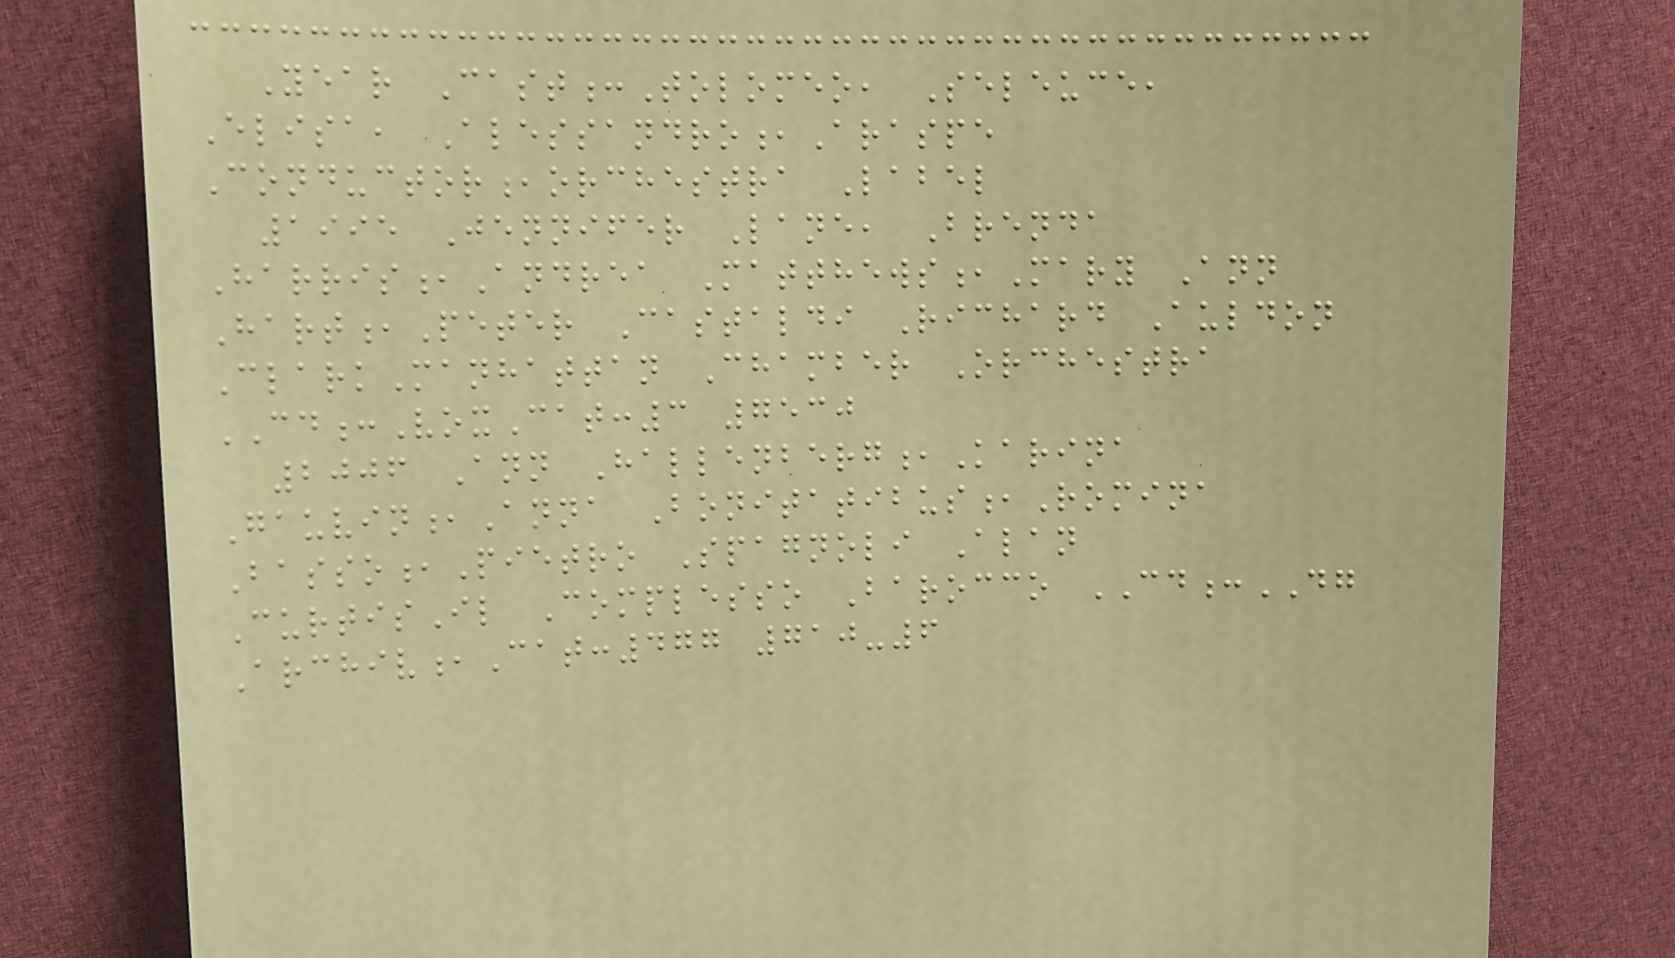Year Cast:Tolomeo, Seleuce,
Elisa, Alessandro,Araspe
Conductor,orchestra Label
1995 Jennifer Lane, Brenda
Harris,Andrea Matthews,Mary Ann
Hart,Peter Castaldi Richard Auldon
ClarkManhattan Chamber Orchestra
CD:VoxCat:3 7530
2006 Ann Hallenberg,Karina
Gauvin,Anna Bonitatibus,Romina
Basso,Pietro Spagnoli Alan
CurtisIl Complesso Barocco CD:DG
Archiv,Cat:477 710-6
